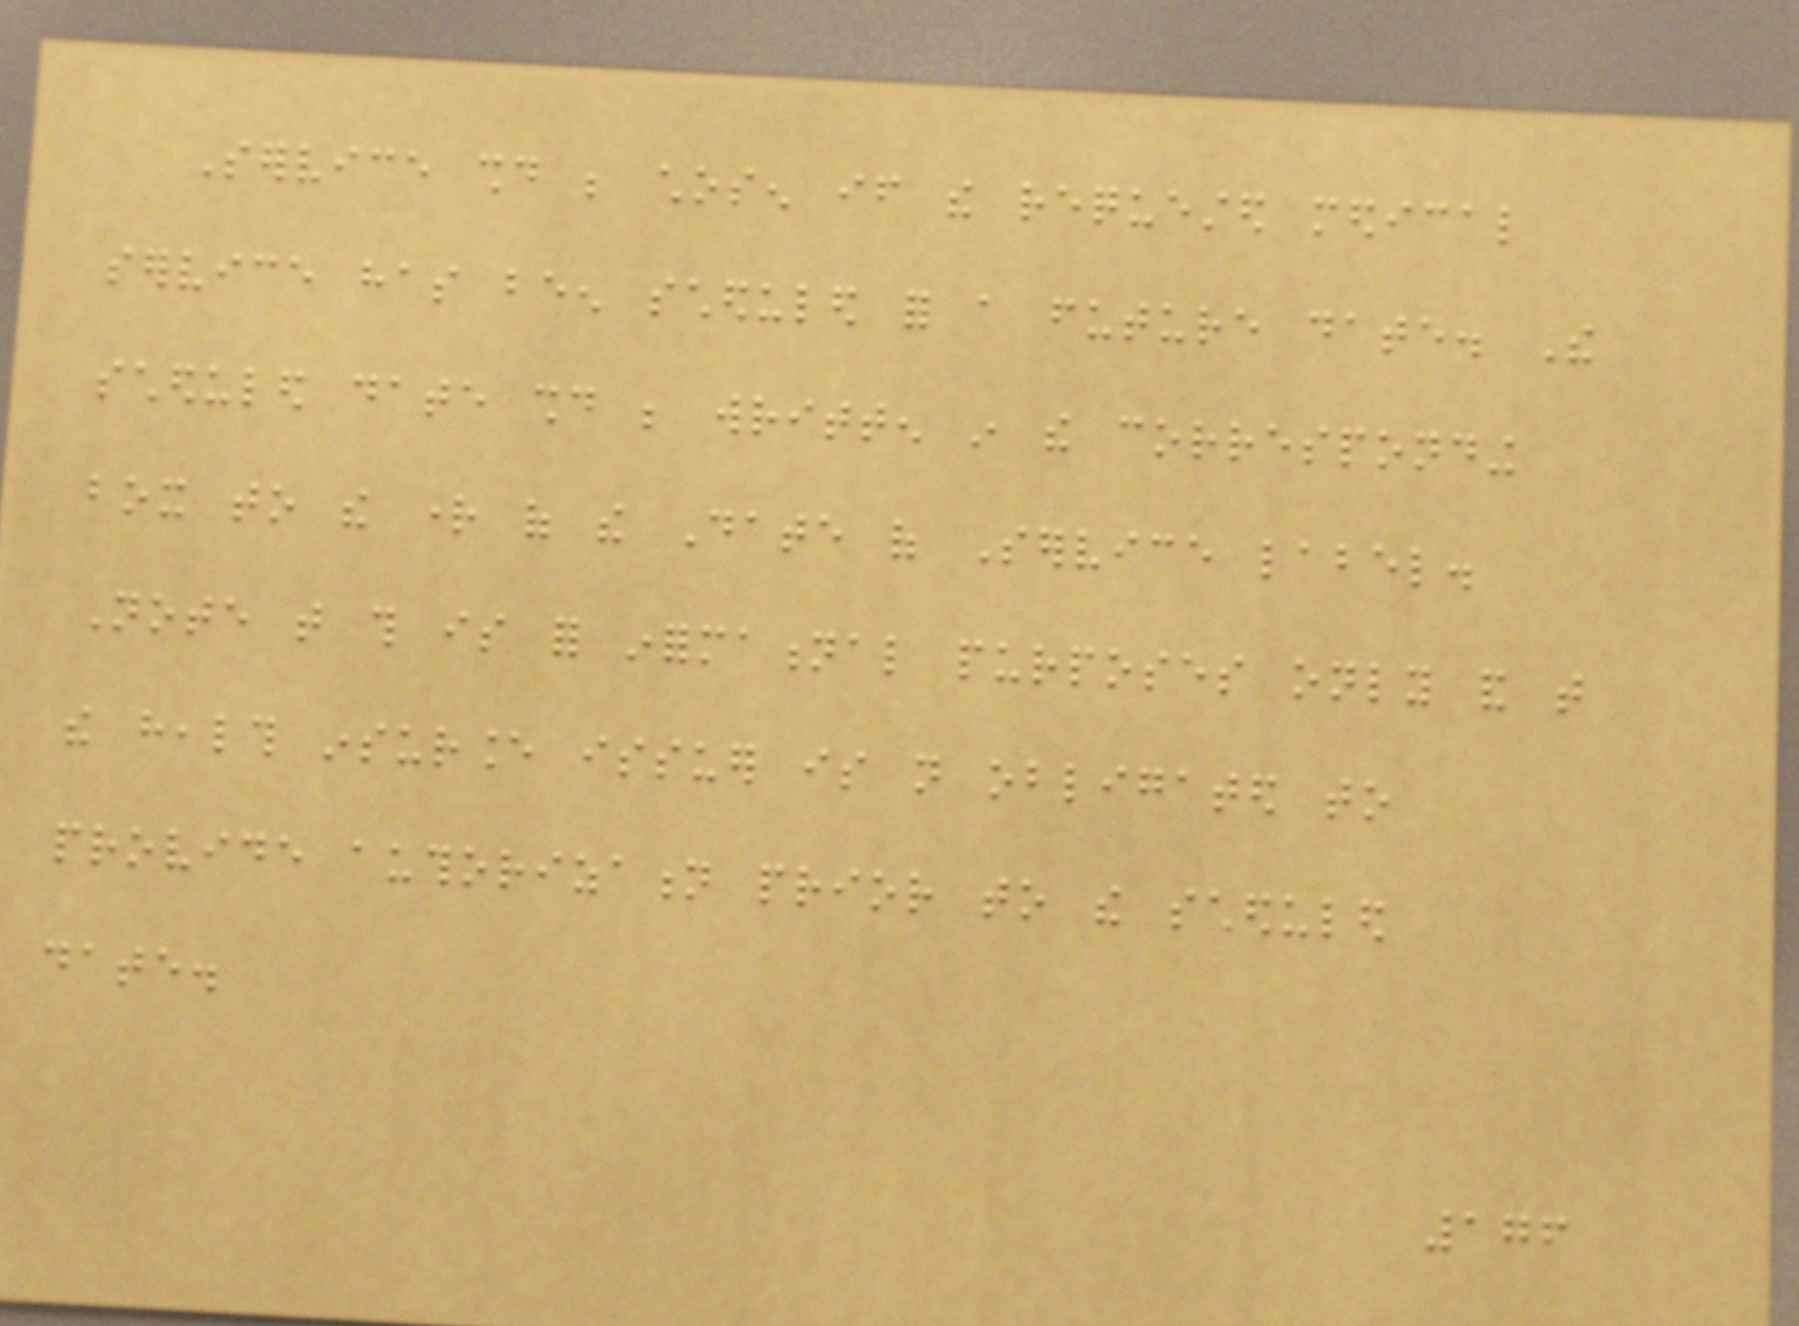Service should be chosen if the requested medical
service has been scheduled for a future date. The
scheduled date should be written in the corresponding
box to the right of the Date of Service label.
Note that this is for informational purposes only and that
the health insurance issuer is not obligated to
provide authorization prior to the scheduled
date.
176
